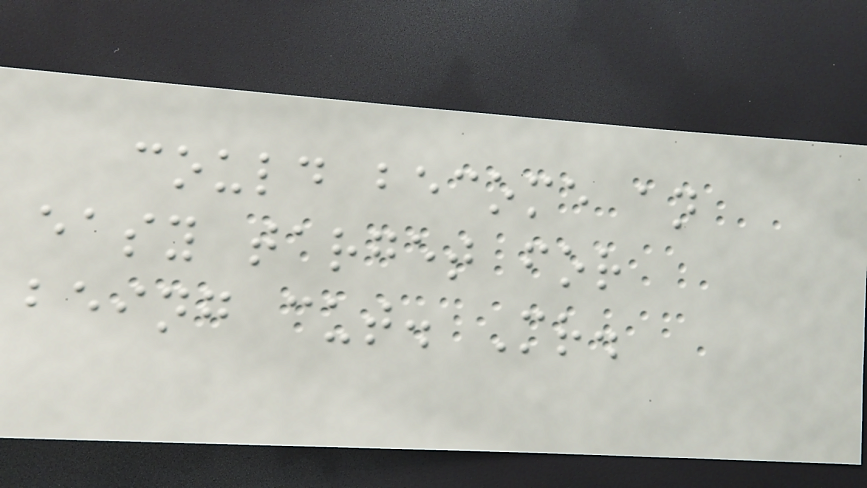could become an
easy target for
being cut. Mr.
